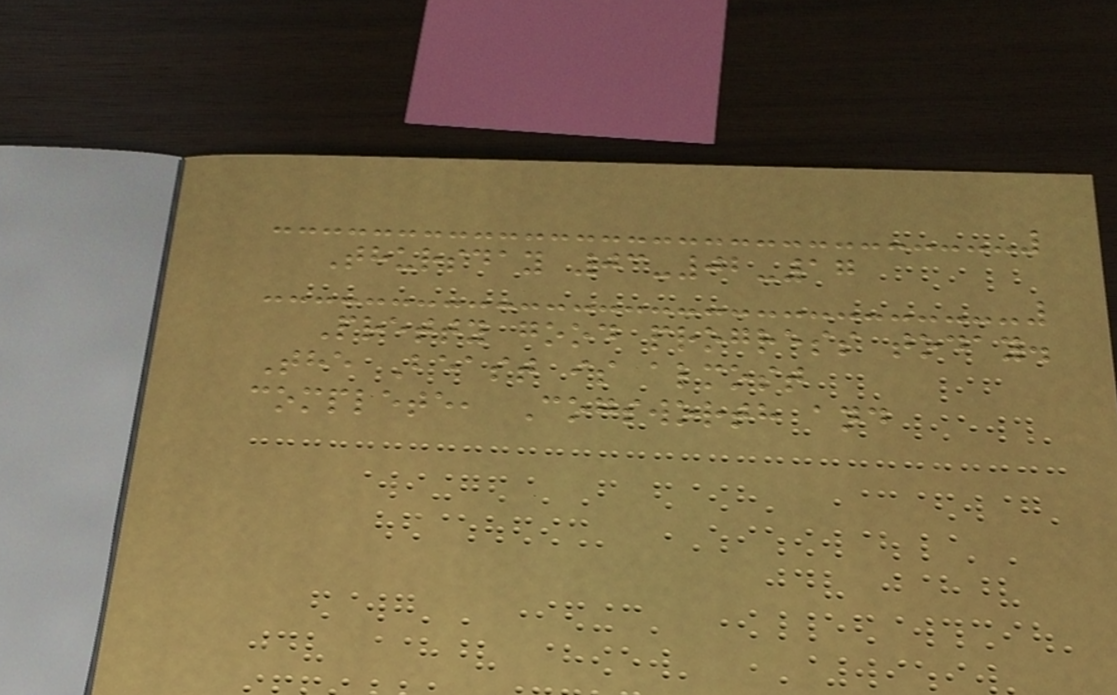Thursday 03-02-17
Pretty good progress today.
The Beast is almost
complete, Cogsworth and
